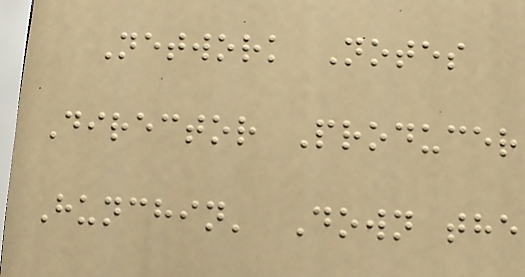Network Notes
Director Producer
Hunchin' Down the
